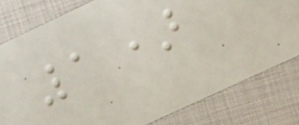1)
